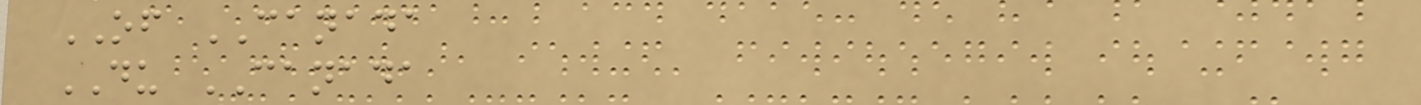OF CANADA
DU CANADA
